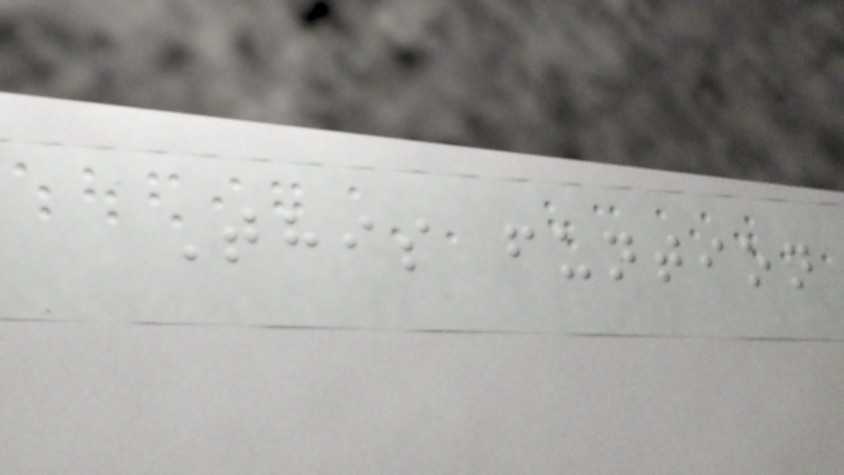This funtion
